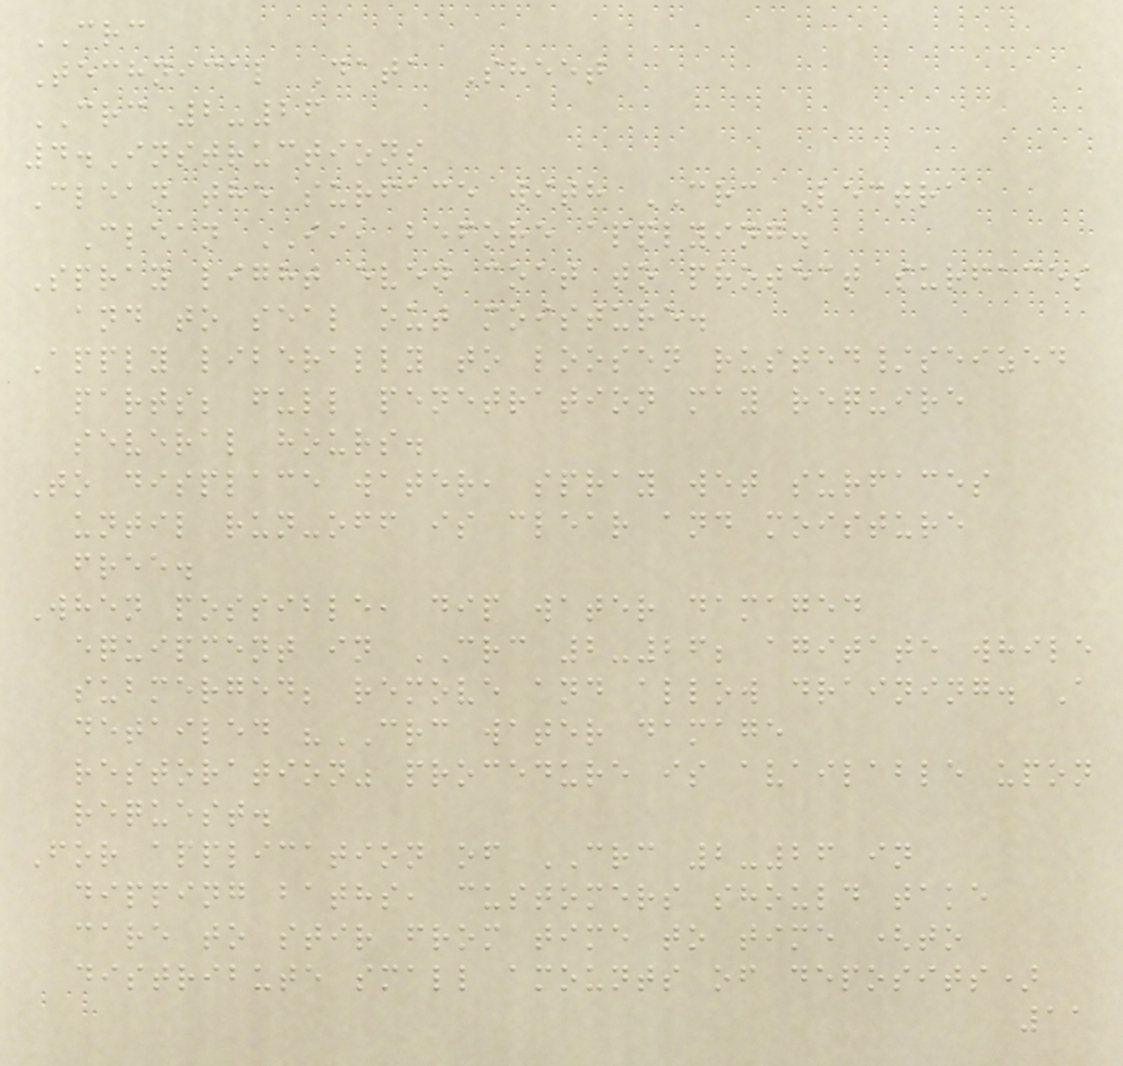CRC
Technical Data Sheet
CRC 2-26
4.Instructions
Clean the surface with CRC Lectra
Clean II, before applying.
Spray light even coat to protect surfaces
and to seal out moisture.
Apply liberally to loosen rusted/seized
parts; full penetration may require
several hours.
To displace water, spray wet surfaces
until run-off is clear and moisture
free.
When possible, dip water damaged
equipment in CRC 2-26; agitate while
submerged; remove and allow draining. A
detailed "CRC water damage
restoration" procedure is available upon
request.
For application of CRC 2-26 in
dipping baths, customers should take
care to stir from time to time (to
distribute small amounts of deposits)
11
